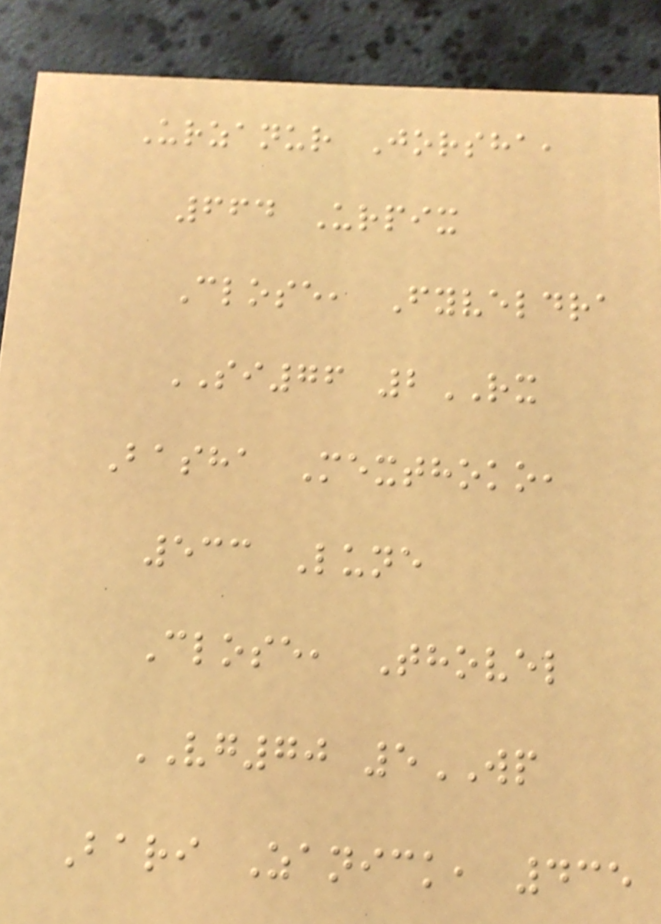Urzanur Jorsha,
664 Urpix
Close, Fyveldra
SI76 2RX
Basha Mexthoko,
533 Lune
Close, Thovel
VG70 5WP
Bari Zanick, 435
